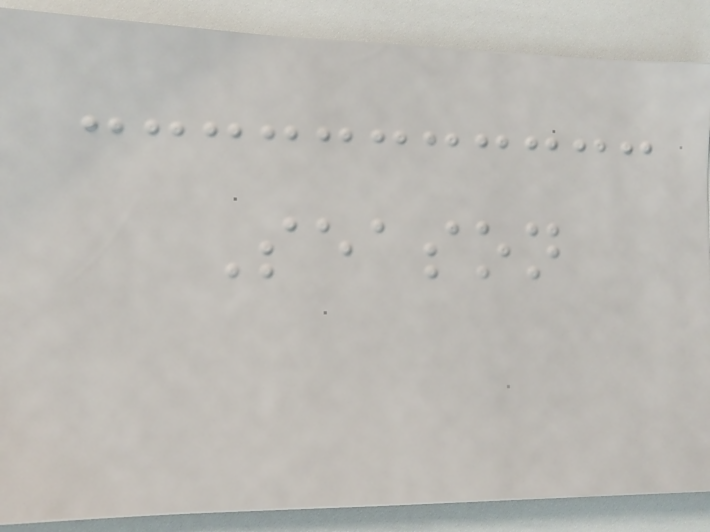Season
